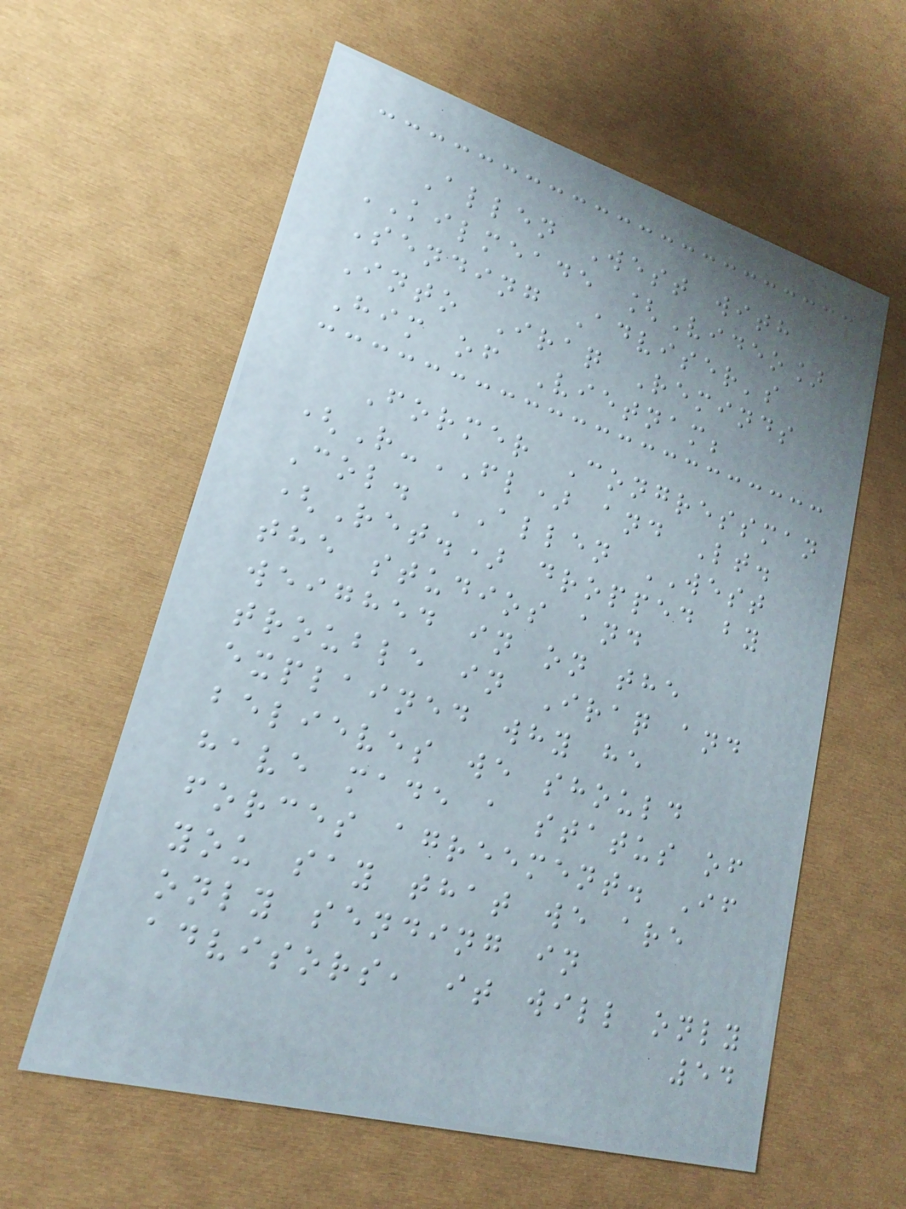Allen West with
KILMEADE [Video]
Sending Adviser's
Into Iraq Reminds
Him of Vietnam;
Former Congressman
(R-FL) and Lt.
Col. ALLEN WEST
(Ret.) dropped by
the studios and
weighed in on the
trouble in Iraq and
explained why he
believes we should
have made a status of
forces agreement. If
you say that we are
only sending in
advisors, it will only
54
